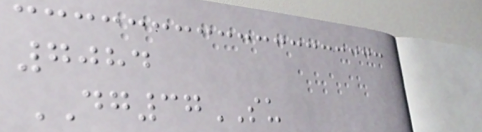7084
DG37SU
